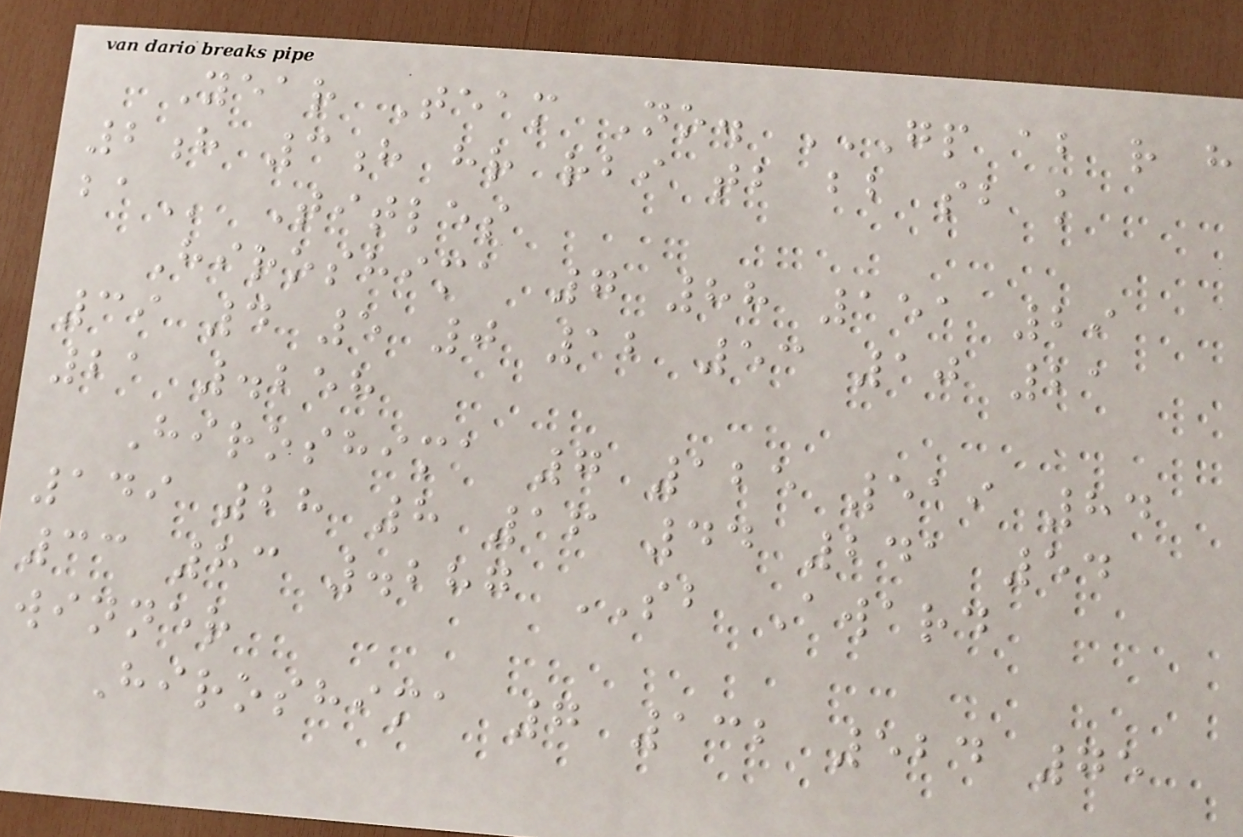Year Team No. GP AB R H
2H 3H HR RBI TB BB SB K
BA Titles
Hiroshima 7 88 151 29
39 4 5 0 12 53 10 21
21 .258
Hiroshima 7 125 519 84
149 28 8 16 44 241 54
33 83 .287 SB Award
winner
Hiroshima 7 132 524 75
